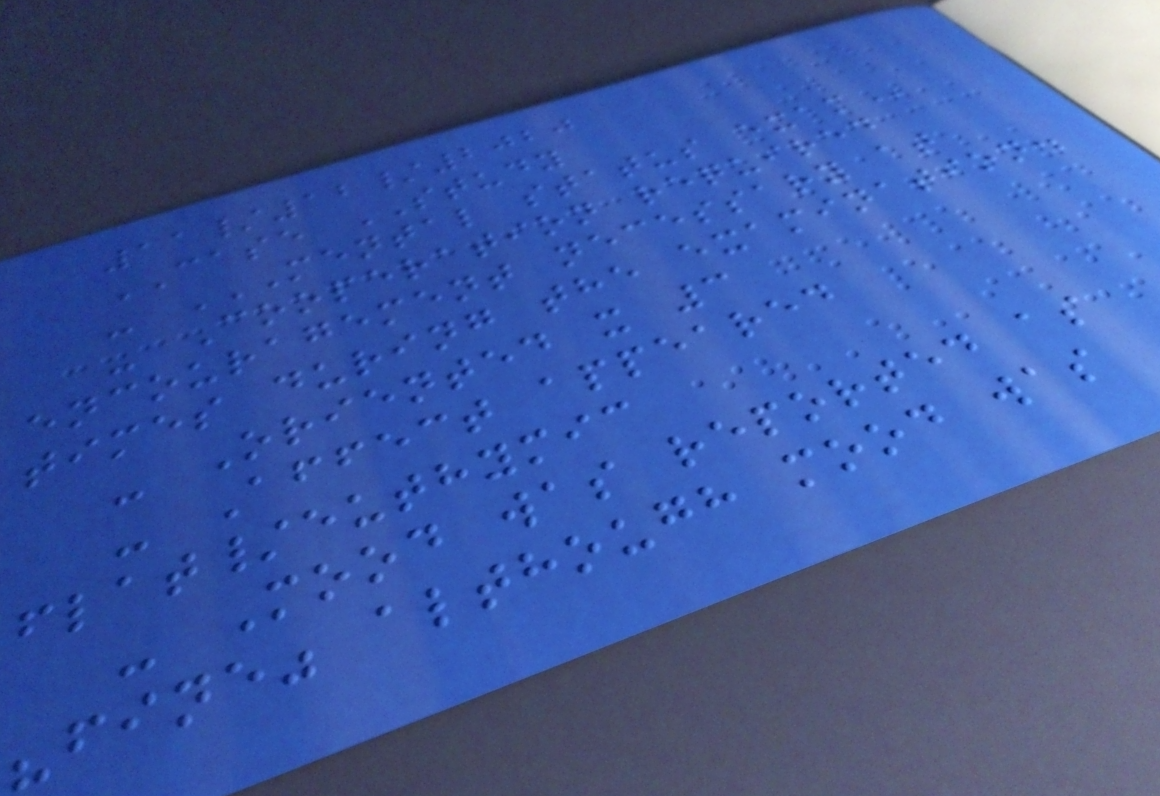11/12/2020
CASE STUDY
- MENTAL STATUS EXAM
- Cooperation required
encouragement necessary at
times during the examination.
- Oriented x 3
- Affect appeared
flat/euthymic
- Mood was reported as
"fine" although mood was
